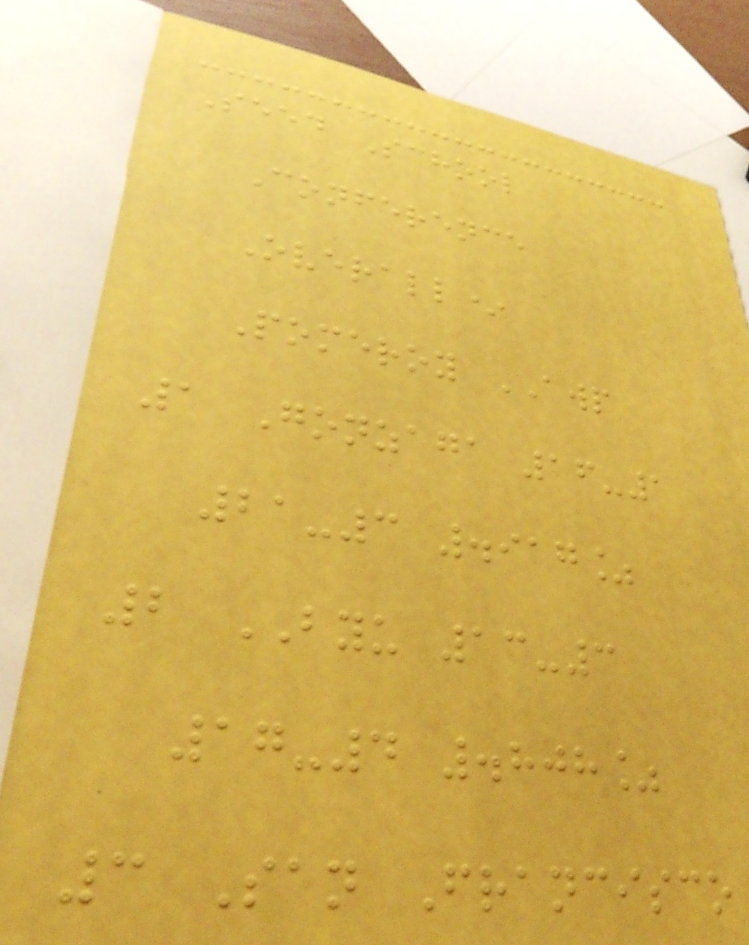Seed School
Conference
Overall*
Pomeroy AWP
1 Gonzaga 16-1
21-3 .917%
2 BYU 13-3
17-4 .808%
3 San Francisco
